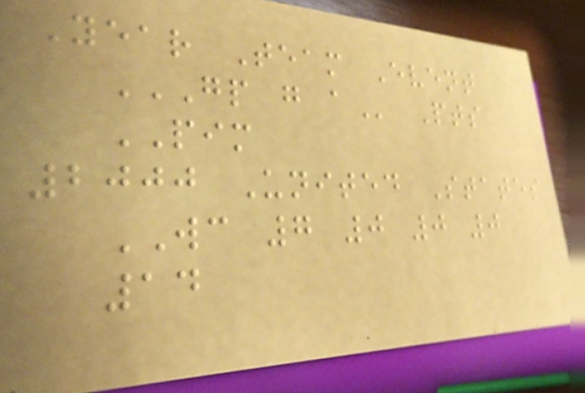Year Team Event
GP G A Pts
PIM
2000 United States
WC 7 0 0 0
14
